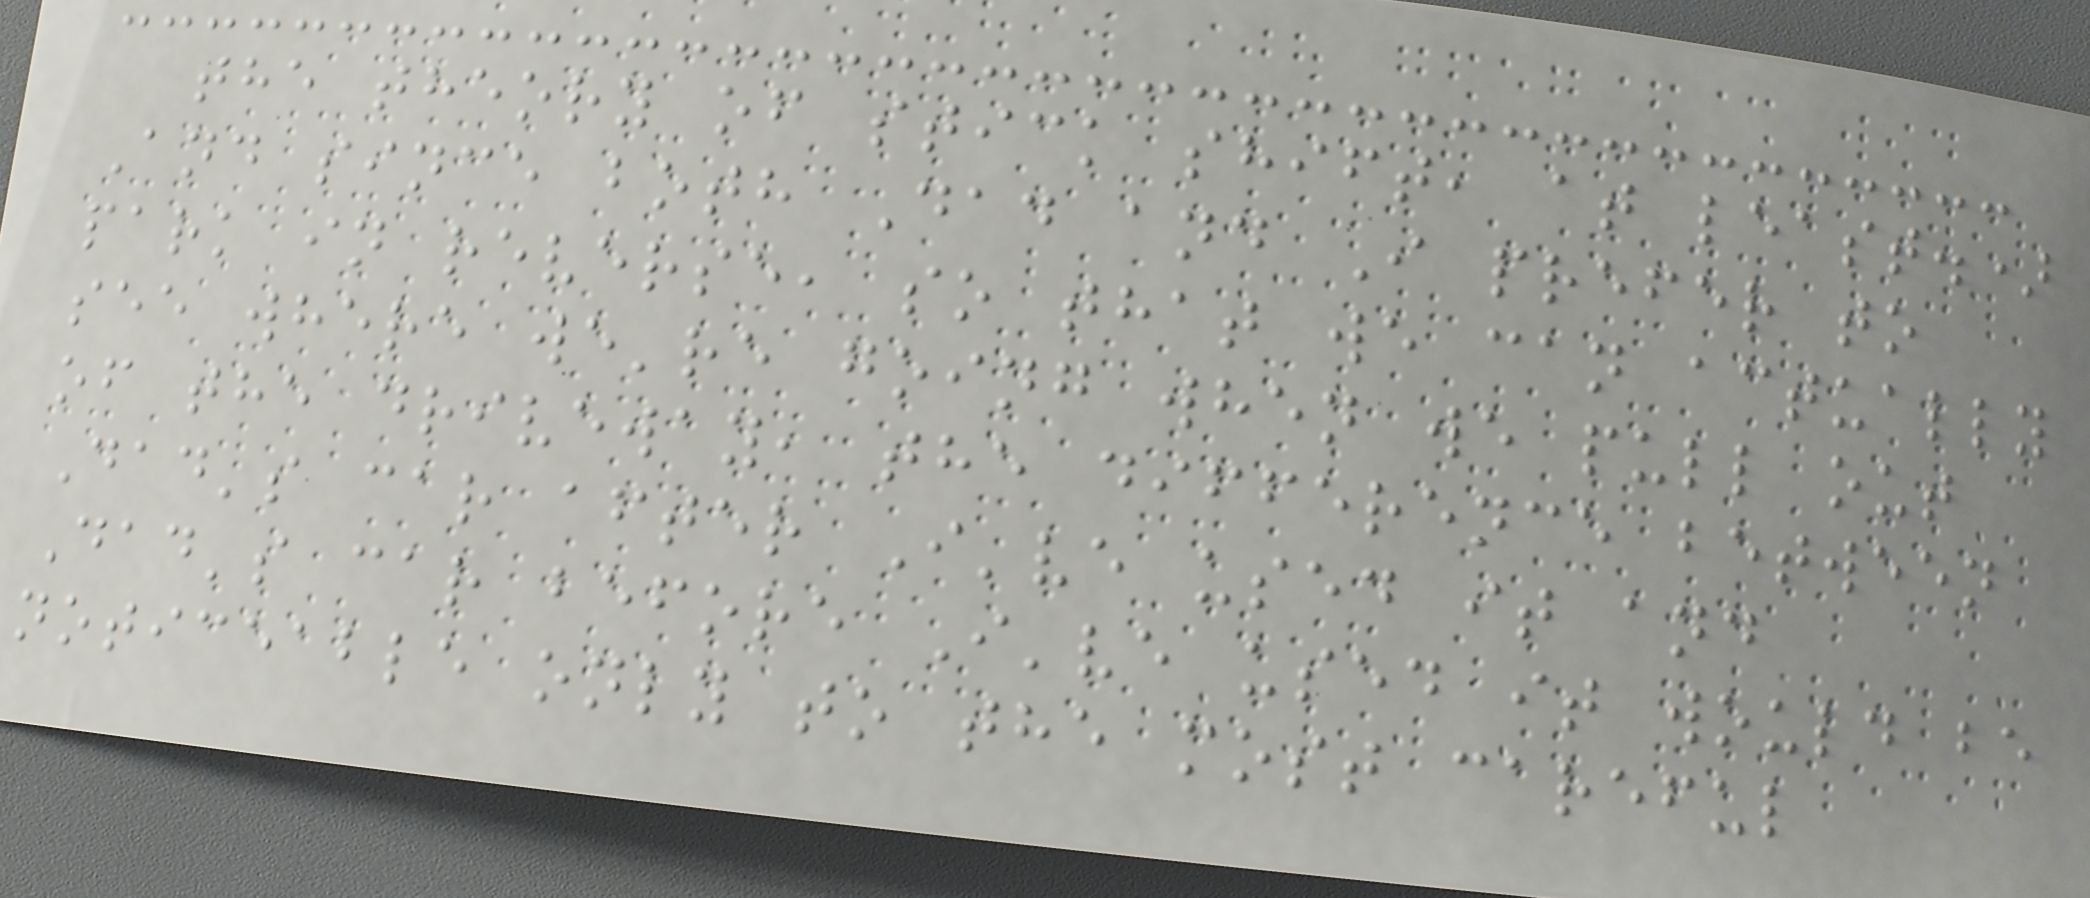the theory of stick shift, at least.)
And since both Dad and I prefer to
park in reverse, so that we can actually
see where we're going when we pull out
of the driveway, the difference between
Dad's car after I've used it and
Dad's car before I've used it would be
noticeable only to the most careful
